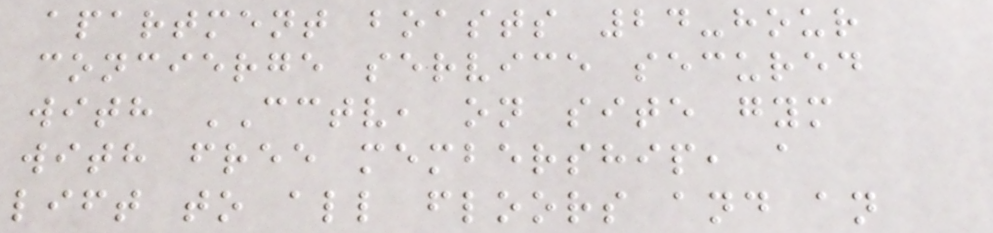apartment boasts 24-hour
concierge service secured
with CCTV, on site gym
with free membership, a
lift to all floors and an
